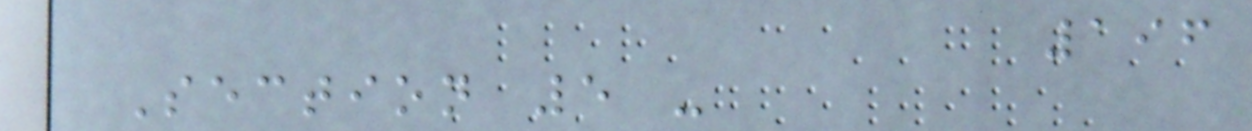196
Section 5 -
